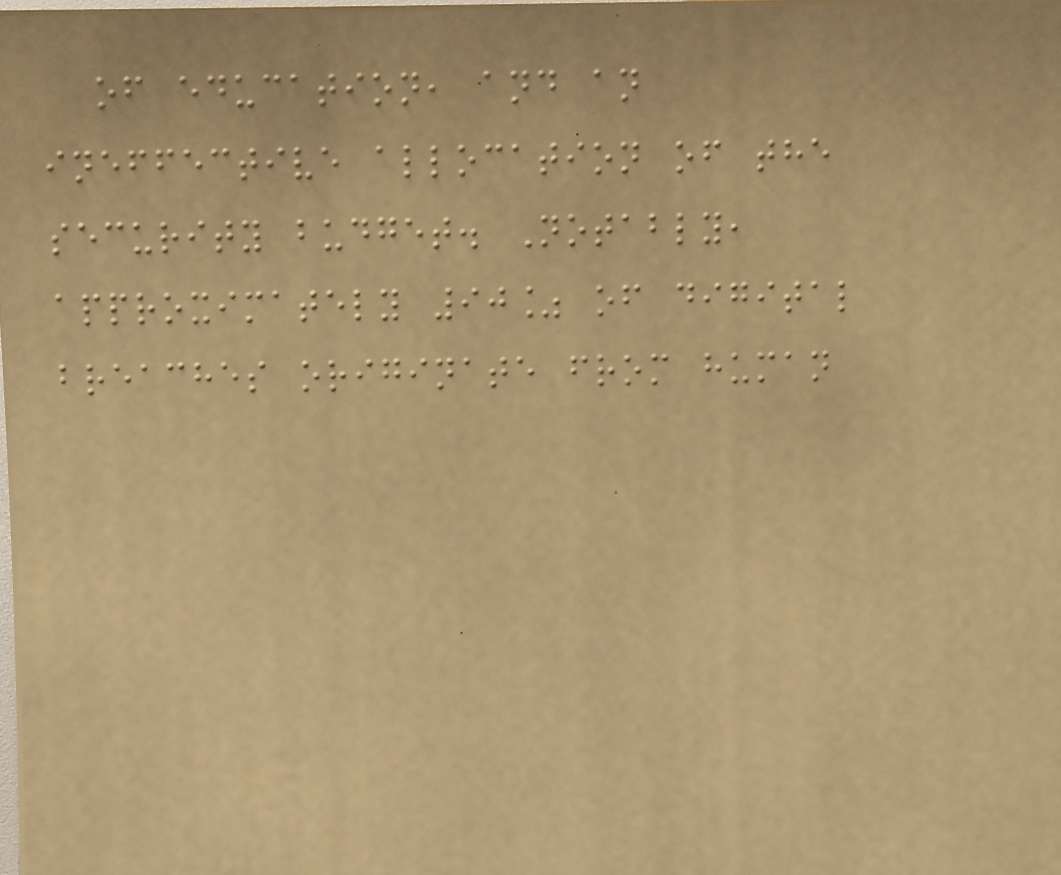of education, and an
ineffective allocation of the
security budget. Notably,
approximately 90% of digital
breaches originate from human
